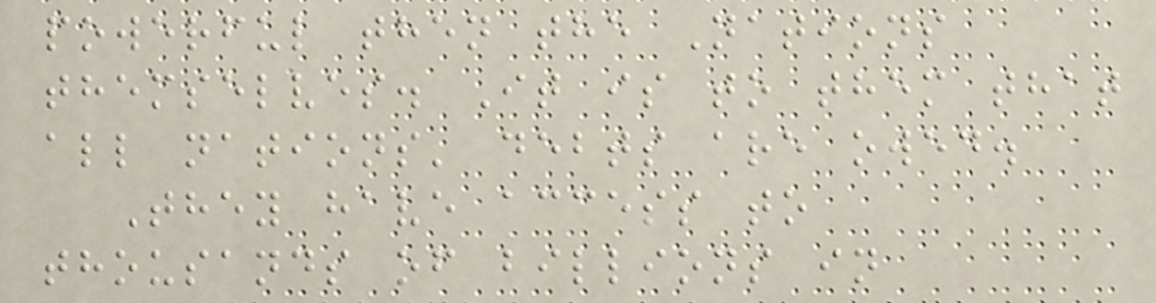powerful then the Nations
themselves. It is to them that
all nations' debts are owed.
They have access to
thousands of billions in
